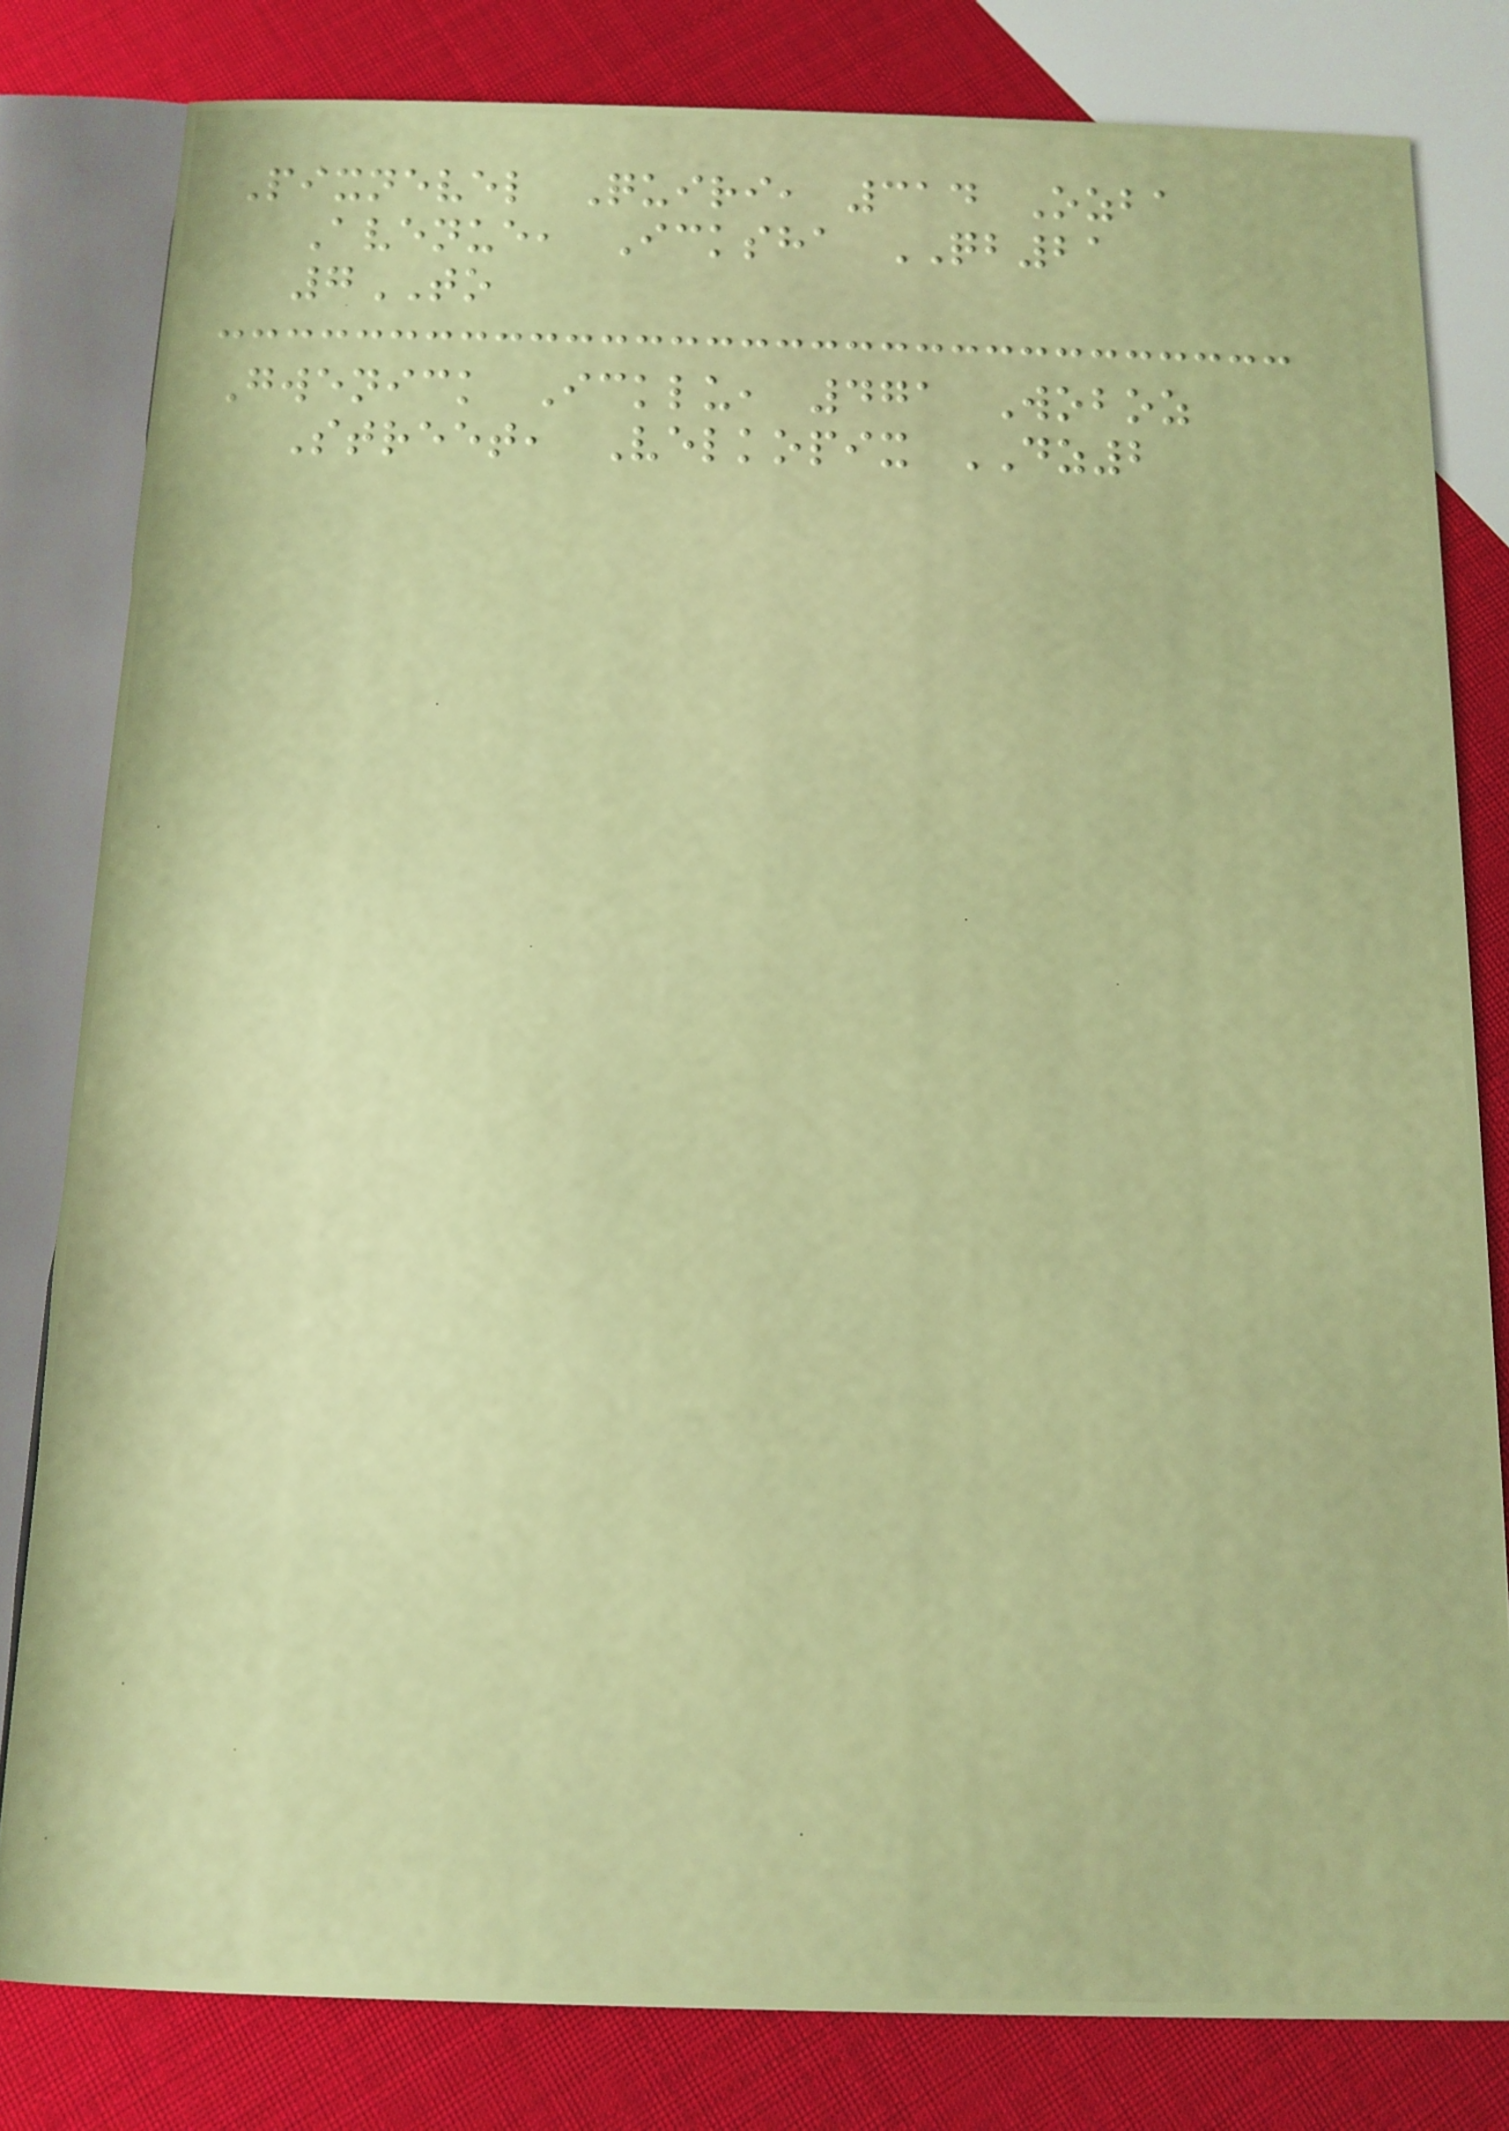Pixnevel Quiri, 314 Ozba
Avenue, Icksha QB21
7TO
Gwenick Icklu, 471 Woboz
Street, Velkopix DZ2
